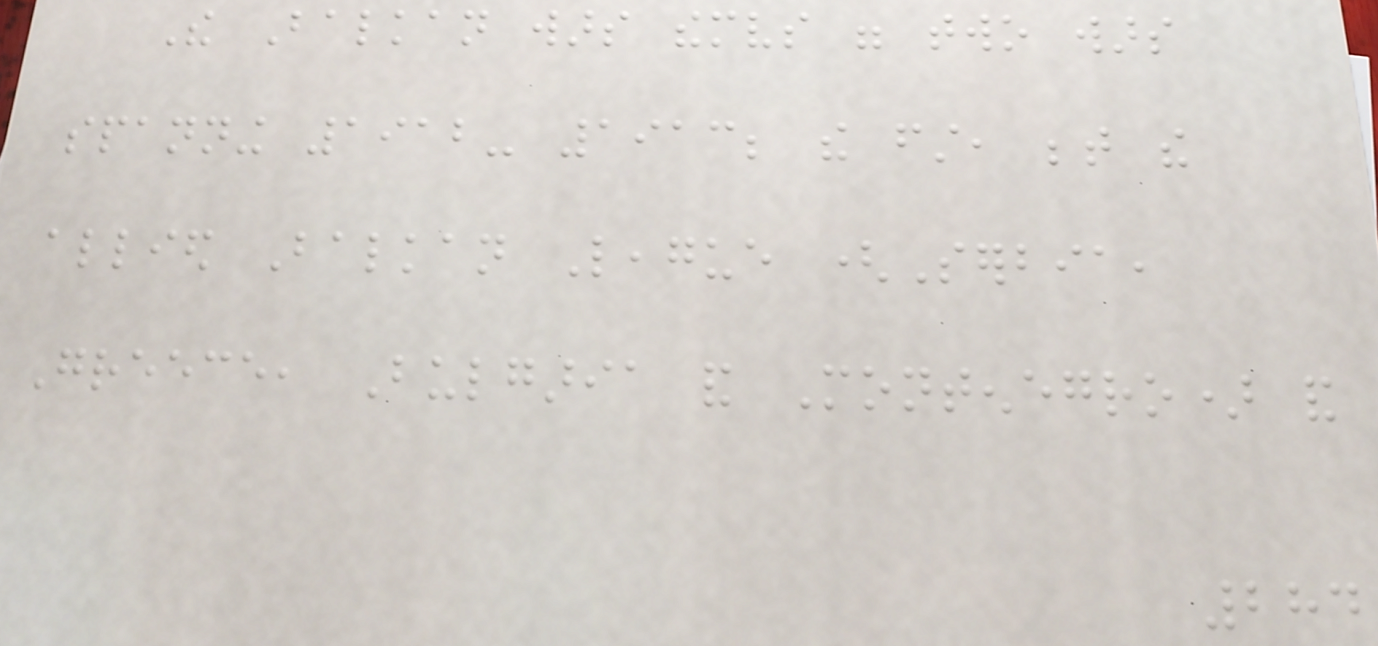The Balkan wars themselves were two wars
spanning 1912- 1913; the first, between the
allied Balkan League (Serbia,
Greece, Bulgaria and Montenegro) and
284
